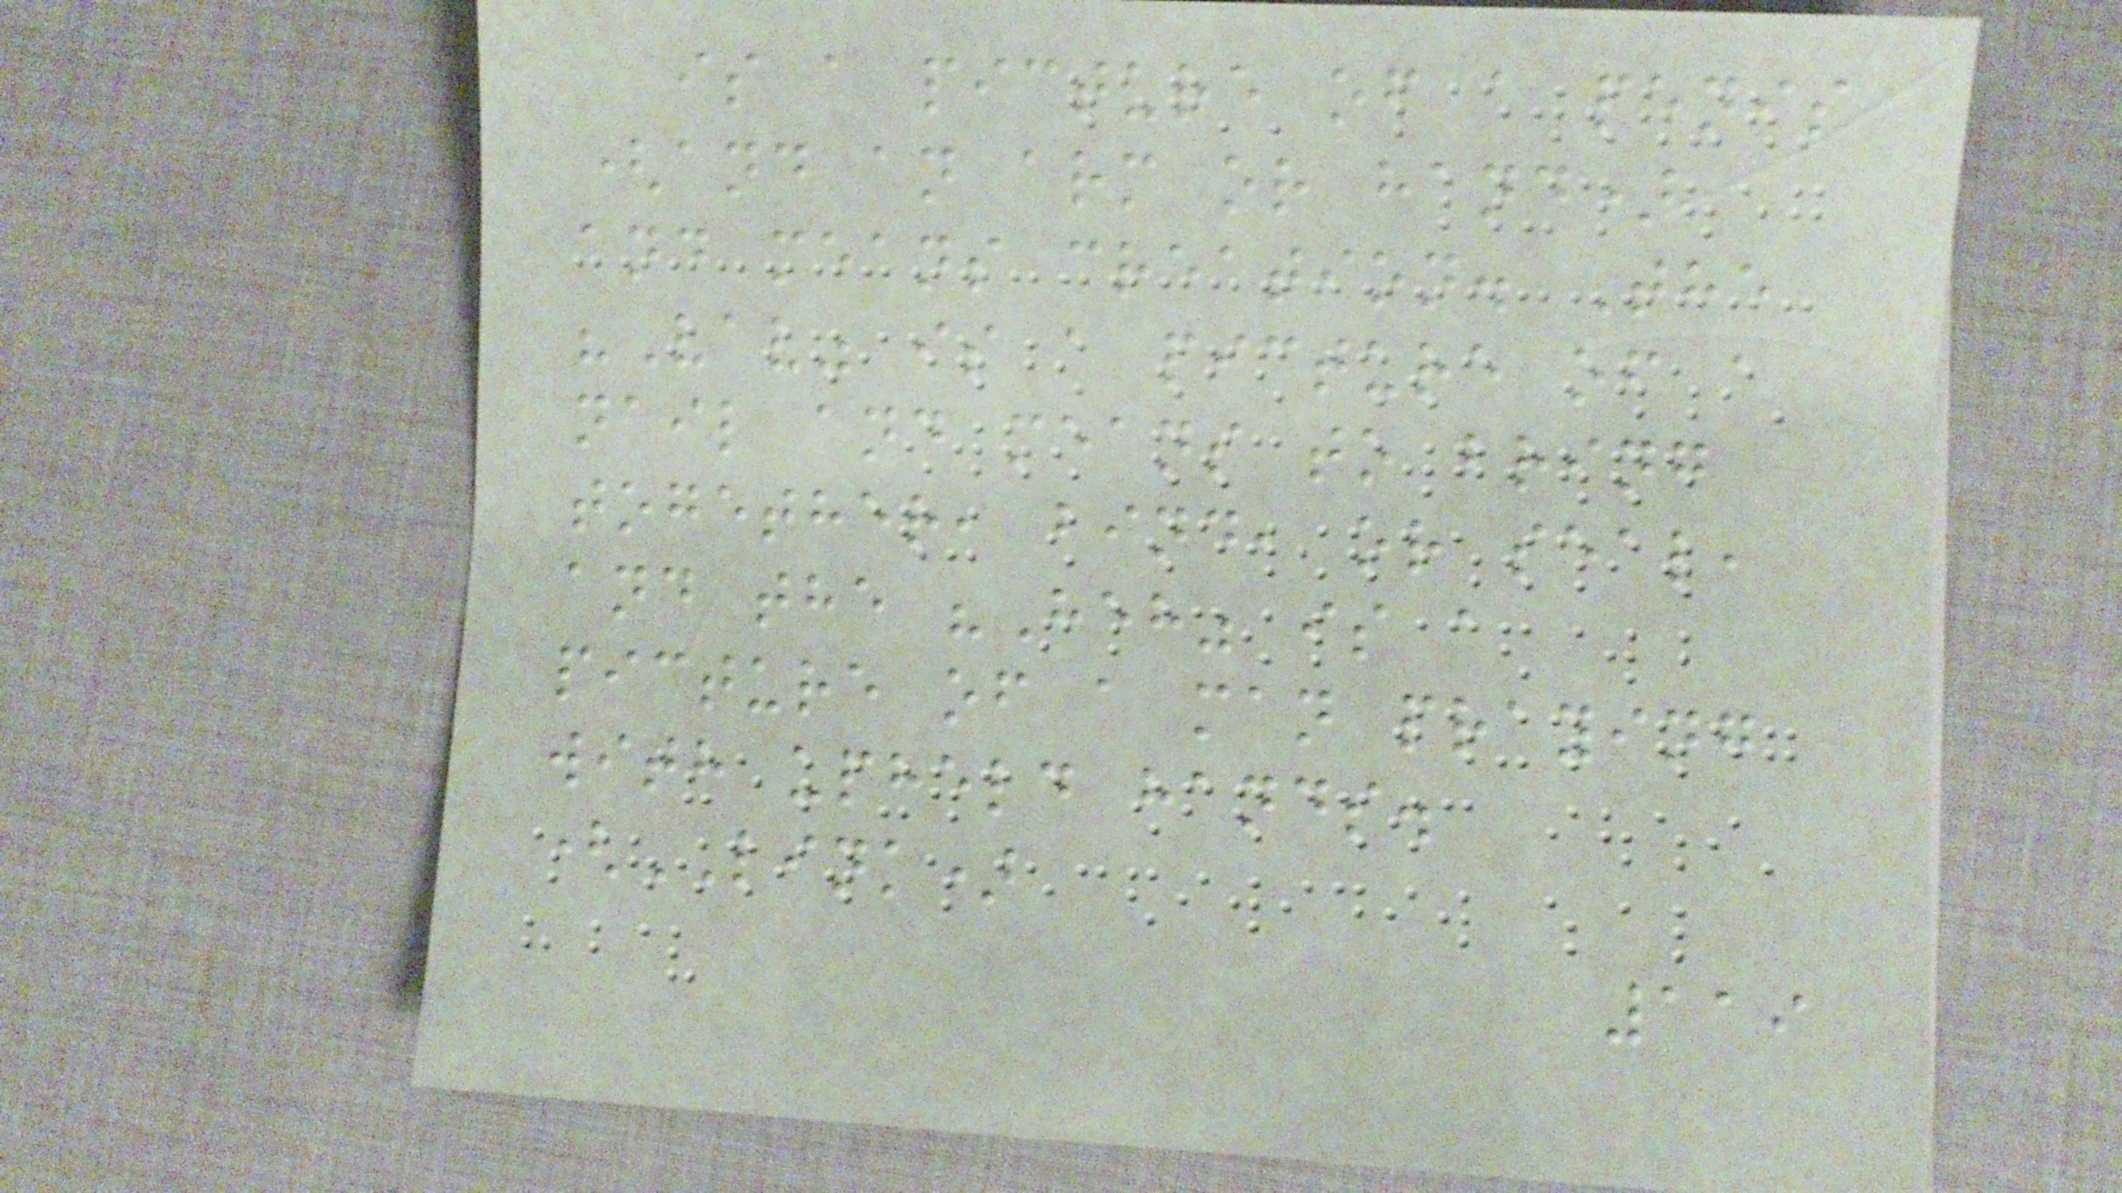is a picture of a penis
(and an arm or hand)
and means creation. The
"Vav" is a picture of a
nail and means to bring
together, bind, or seal,
and the "Heh" is a
picture of a man praying
with upheld hands.
(LINK)
119
